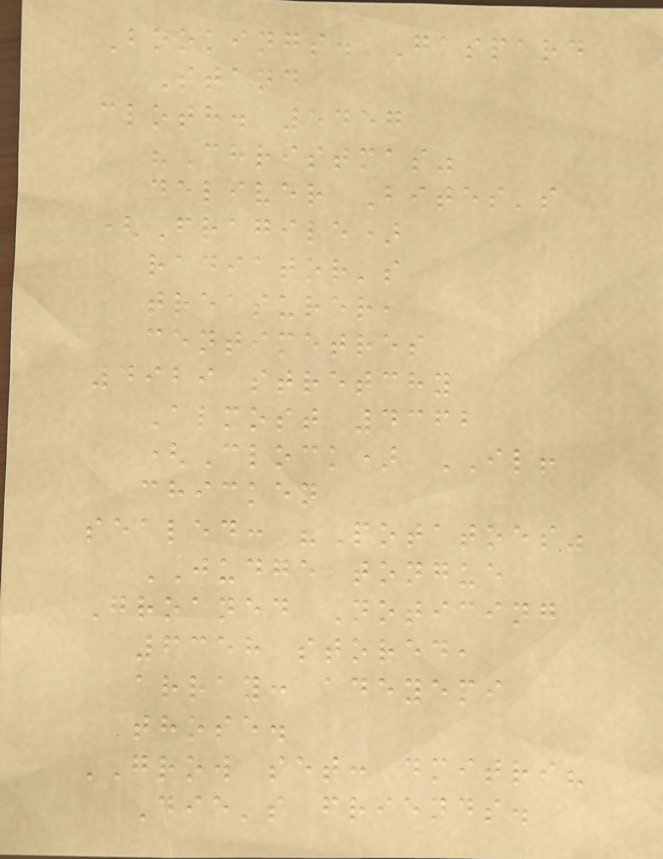Bookings. Gaspard
Stand
cloth. 5457
"Christmas"
deliver Bites's
(Fragile)
radiator's
treasurer,
centimetres
4929 stretchy
Almost 4362
(Clock) IL!
chicken
sealed: "Potatoes"
JUDGE tongue
Groaned Noticing
6358 stored,
array: adeyemi
those.
GROW set: dmitri?
Die's friends.
